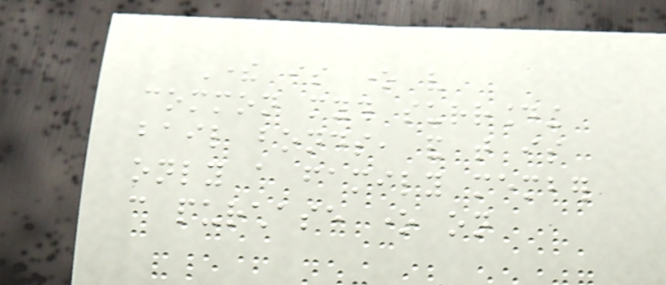There is one very
common myth surrounding
bail bonds, and that is
only a family member
can purchase one on
